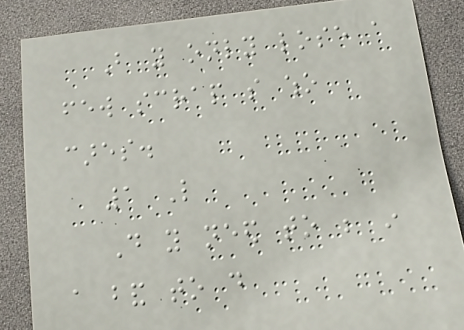But you only lose a
few scrap so who
cares.
1 Like
Do you need to be in
a band to do
